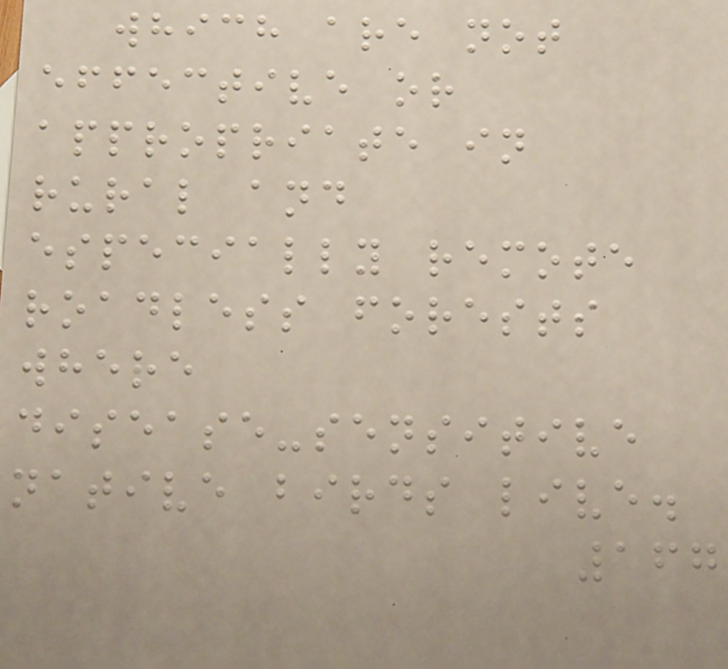which are not
effective or
appropriate in
rural and
especially remote
roadless forests
where
disease-sensitive
native birds live.
167
